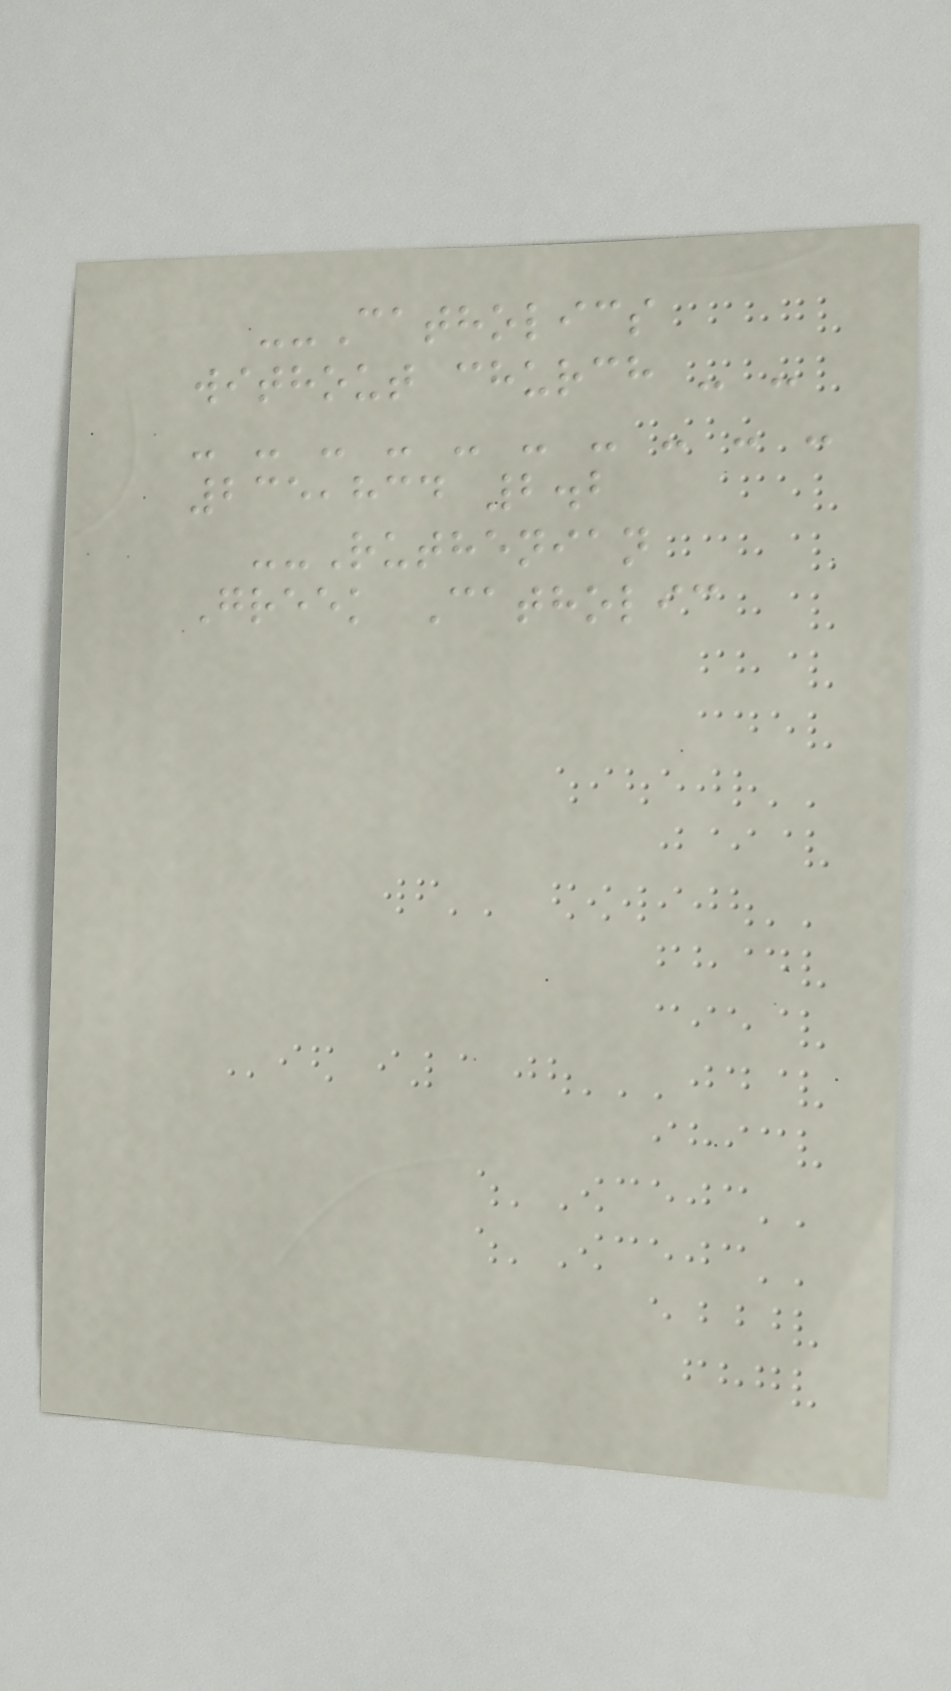--Catholics
without church - -
- - - - - - - - - -
235,834 2.2
--Ruthenian
Greek Catholic
